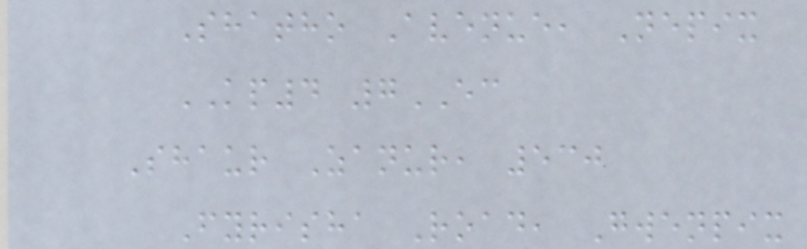Shatho Avenue, Nepix
KP4 7EC
Shaur Zanur, 530
Fyrisha Road, Gwenpix
